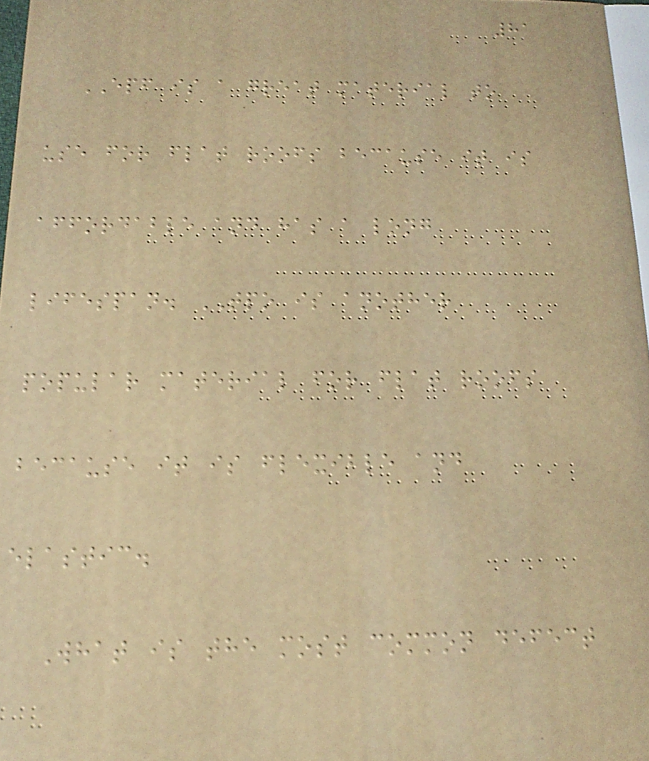81
EPF is a great material to
use for flat roofs because it is
affordable and has a long
lifespan. TPO is another
popular material for flat roofs
because it is flexible and
elastic.
What is the most common defect
